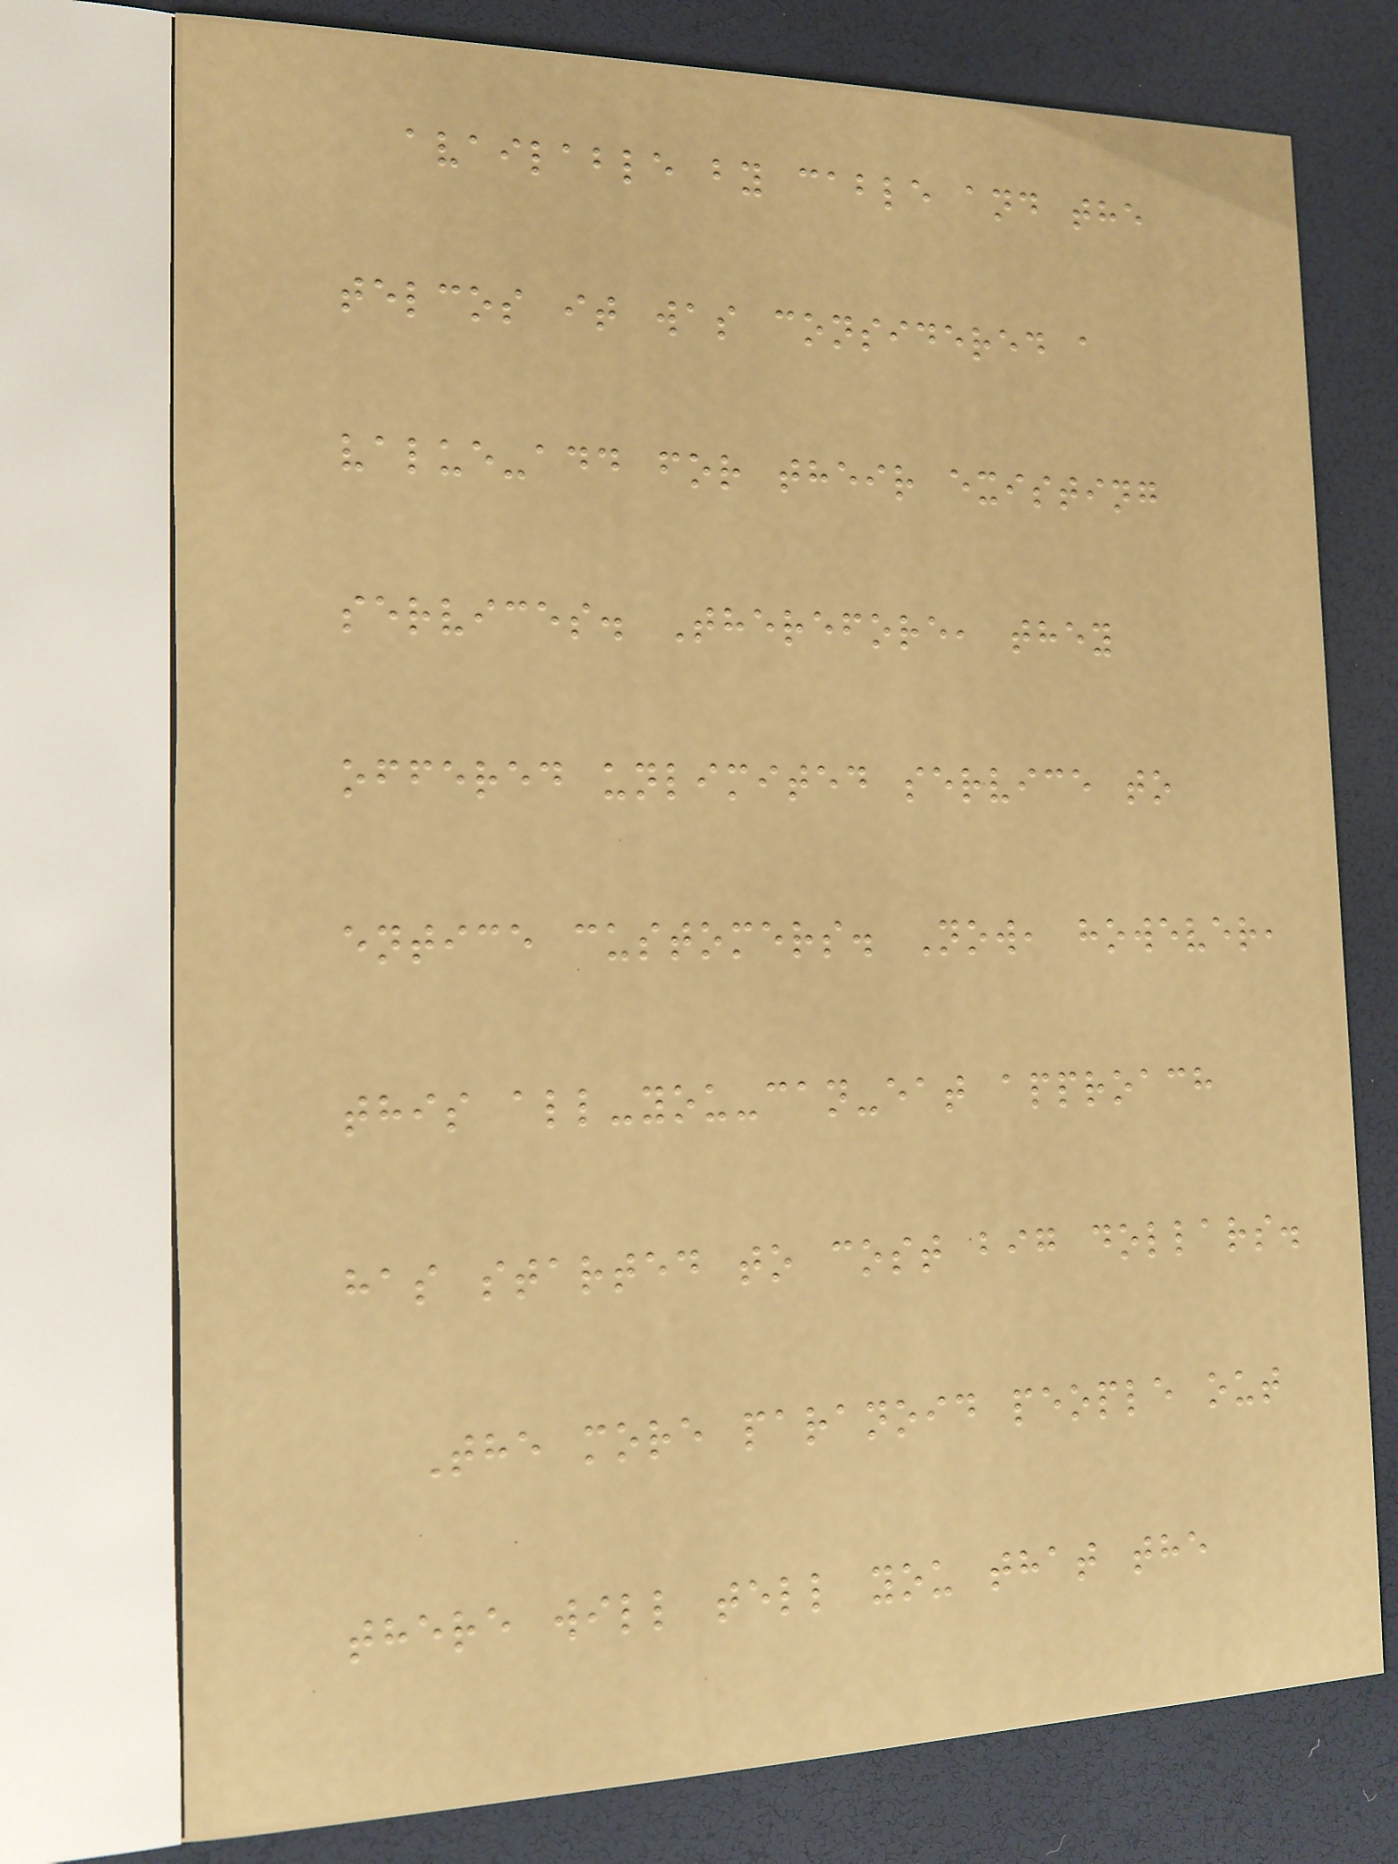available by cable and the
telcos it was considered a
value-add for their existing
services. Therefore, they
offered unlimited service to
entice customers. Now, however,
this all-you-can-eat approach
has started to cost big dollars.
The more paranoid people out
there will tell you that the
